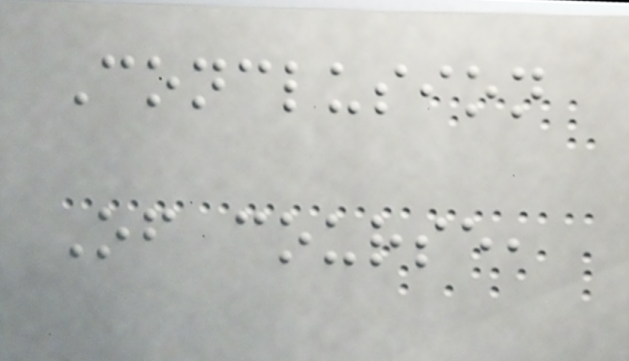Conclusion
Of course,
